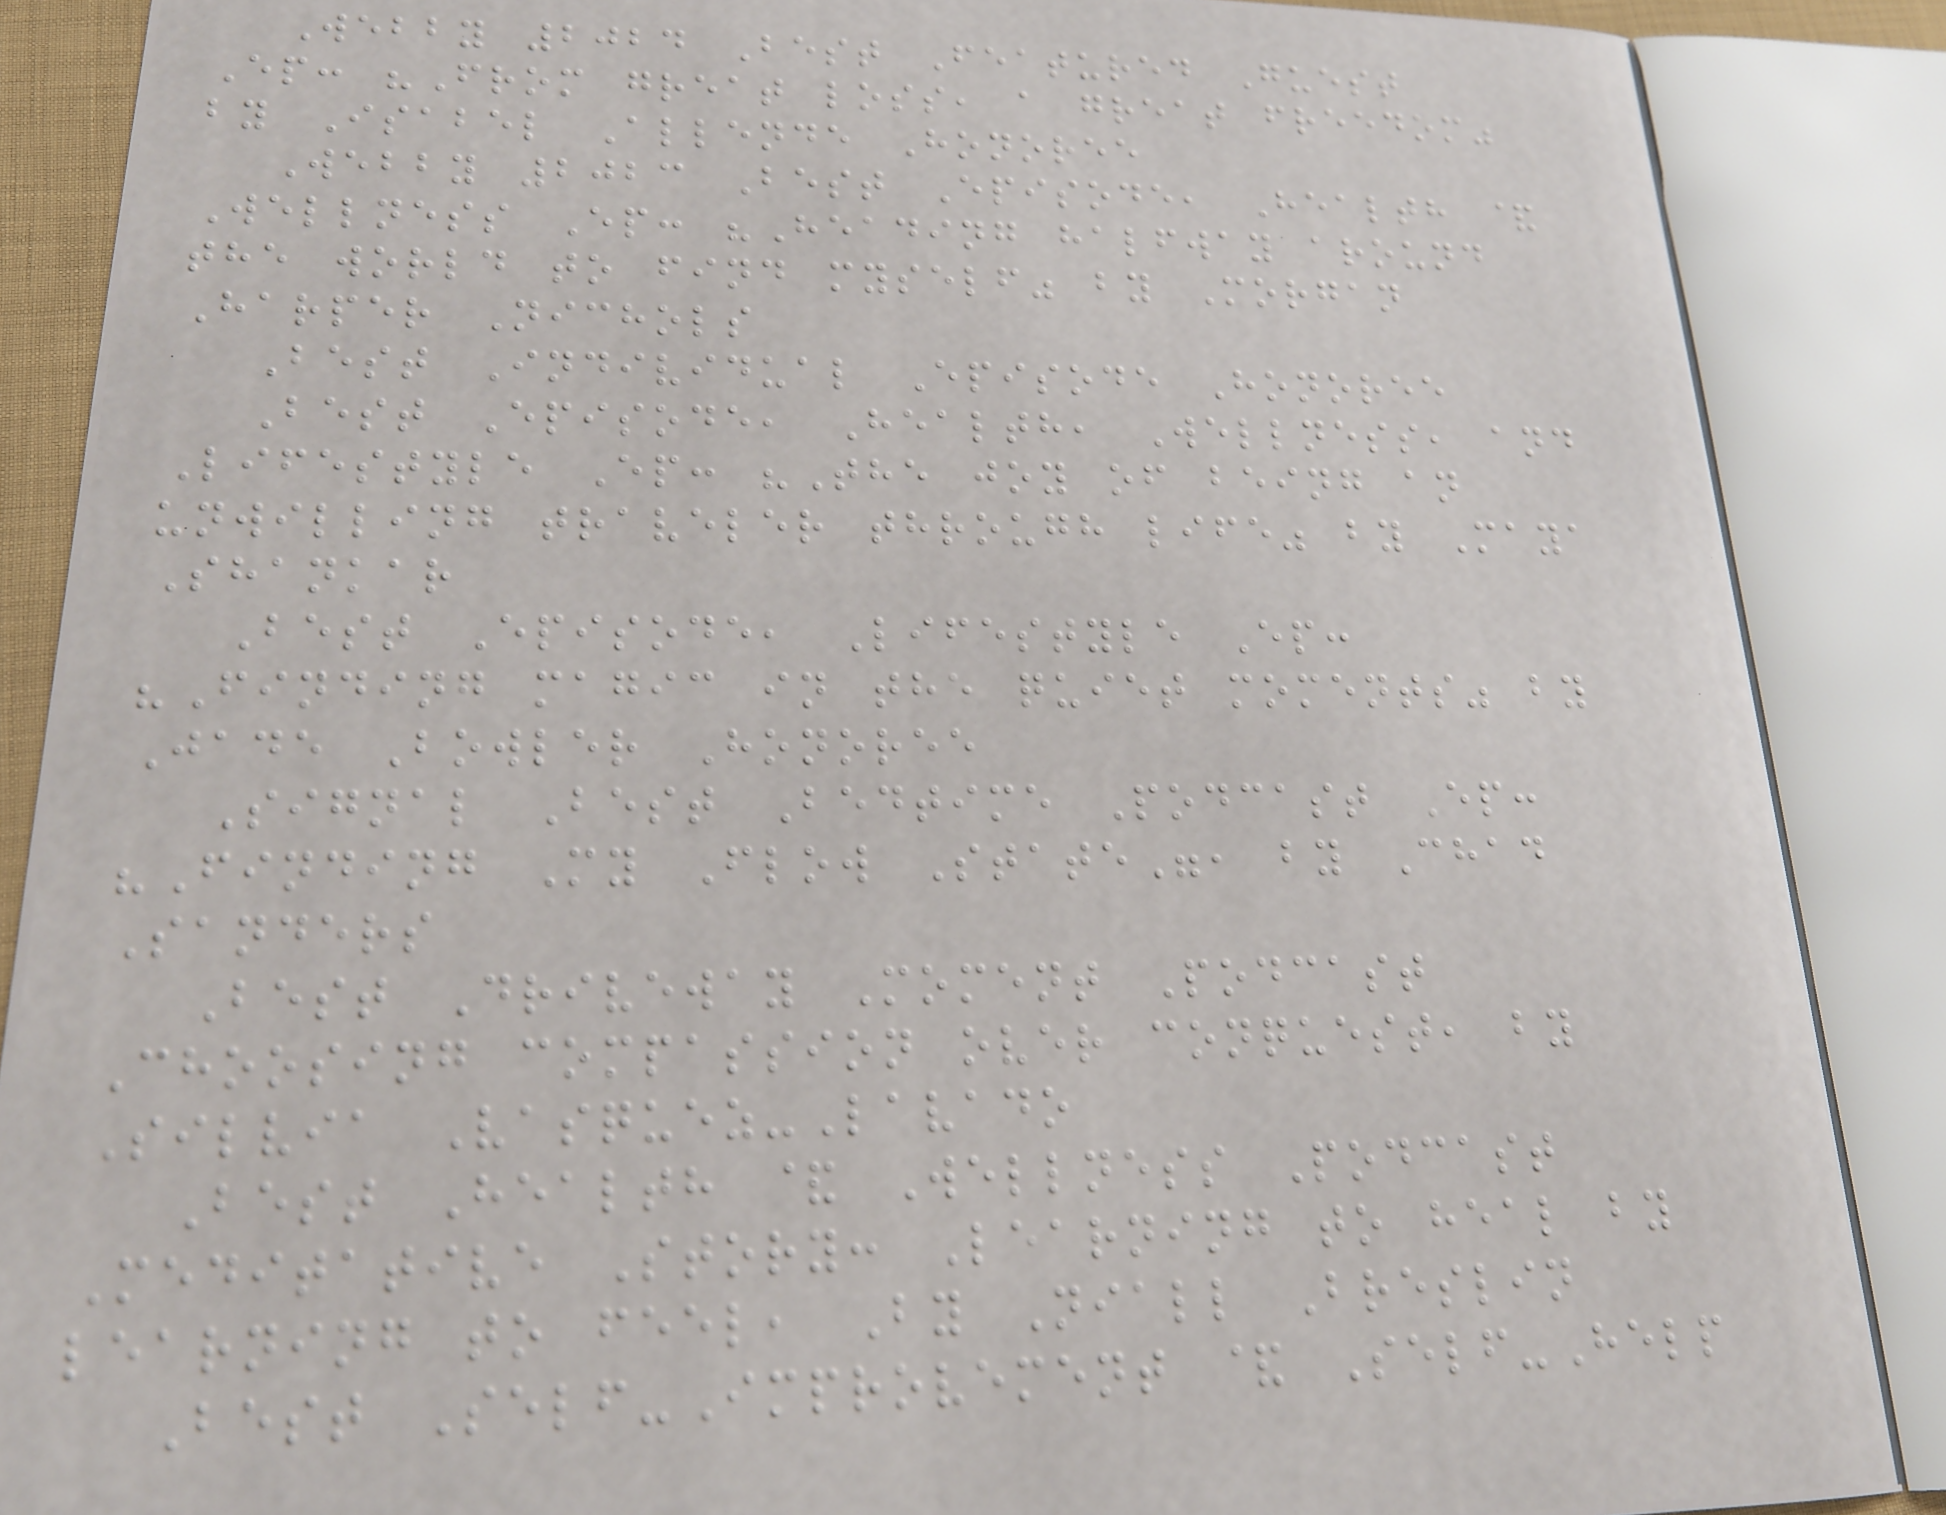Webby 2024 Best Featured Guest
Ep: "From great loss, a great freedom"
by Isabel Allende Honoree
Webby 2023 Best Episode, Health &
Wellness Ep: "Heading halfway around
the world to find myself" by Morgan
Harper Nichols
Best Individual Episode Honoree
Best Episode, Health, Wellness, and
Lifestyle Ep: "The joy of being an
unwilling traveler through life" by Maya
Shankar
Best Episode, Lifestyle Ep:
"Finding magic in the quiet moments" by
Jade Bowler Honoree
Signal Best Bedtime Podcast Ep:
"Finding My Flow State", by Chad
Sanders
Best Driveway Moment Podcast
Choosing compassion over conquest, by
Silvia Vasquez-Lavado
Best Health & Wellness Podcast
Meditative Story: Learning to heal by
learning to feel, By Niall Breslin
Best Self-Improvement & Self-Help
